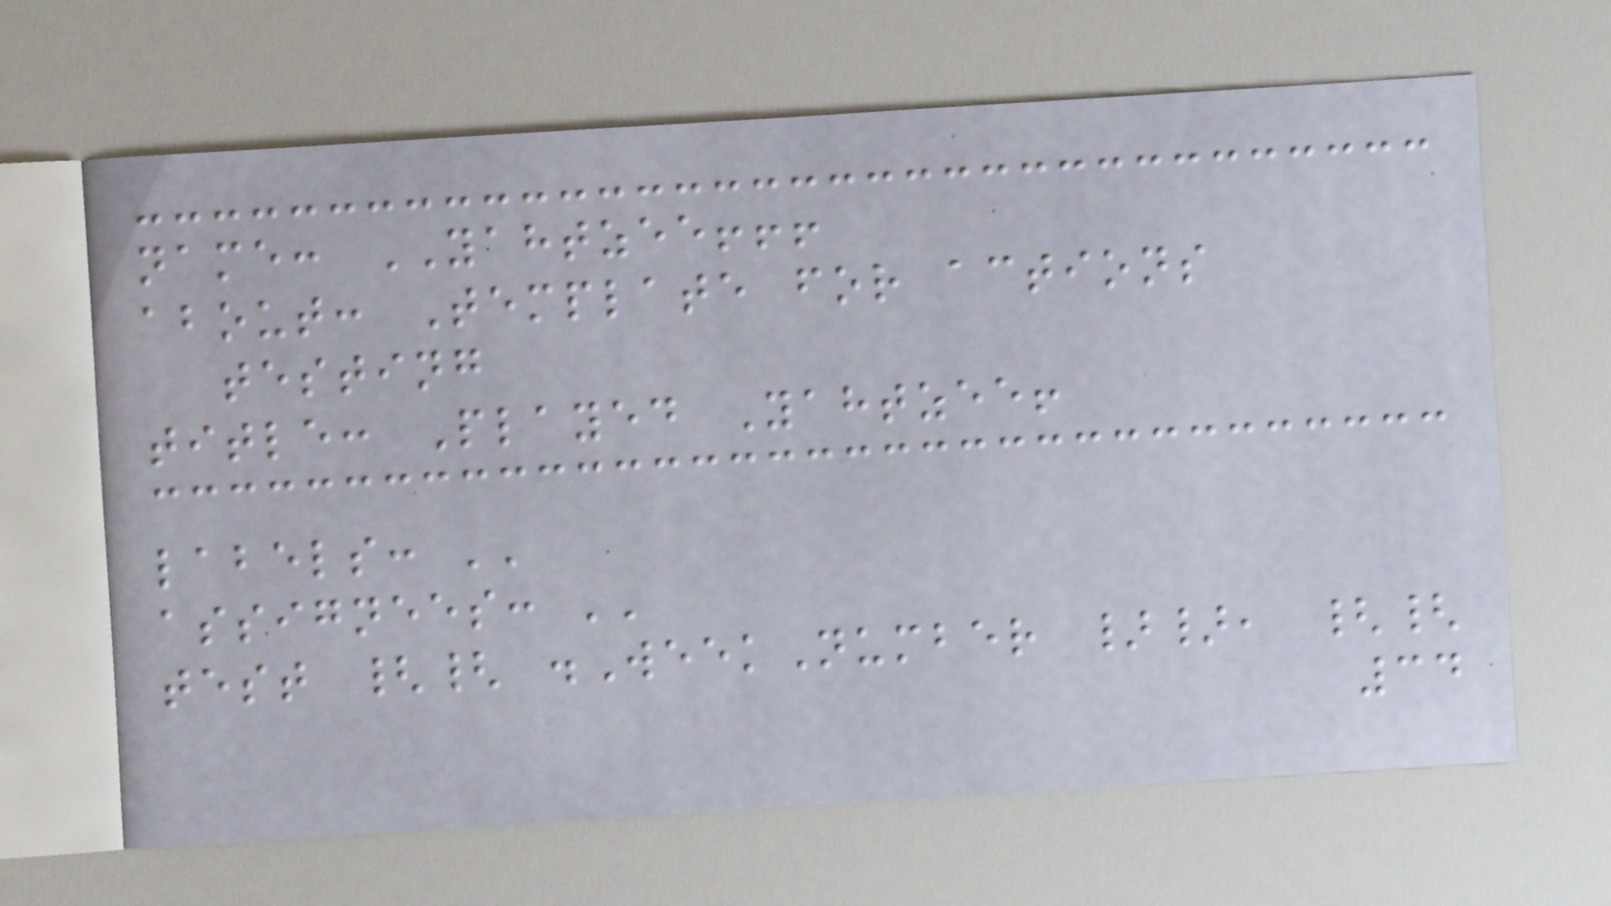name: YAHTZEE!!!
about: Template for actions
testing
title: Played Yahtzee!
labels: ''
assignees: ''
test {{ .WeekNumber }}, {{
34
